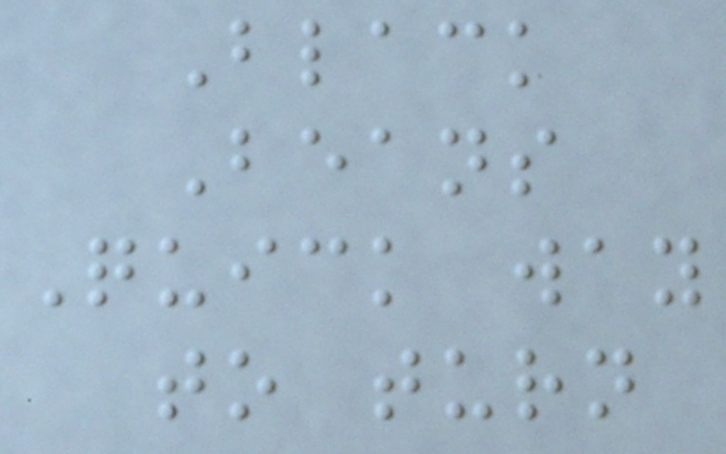Black
Beans
Quick way
to turn
